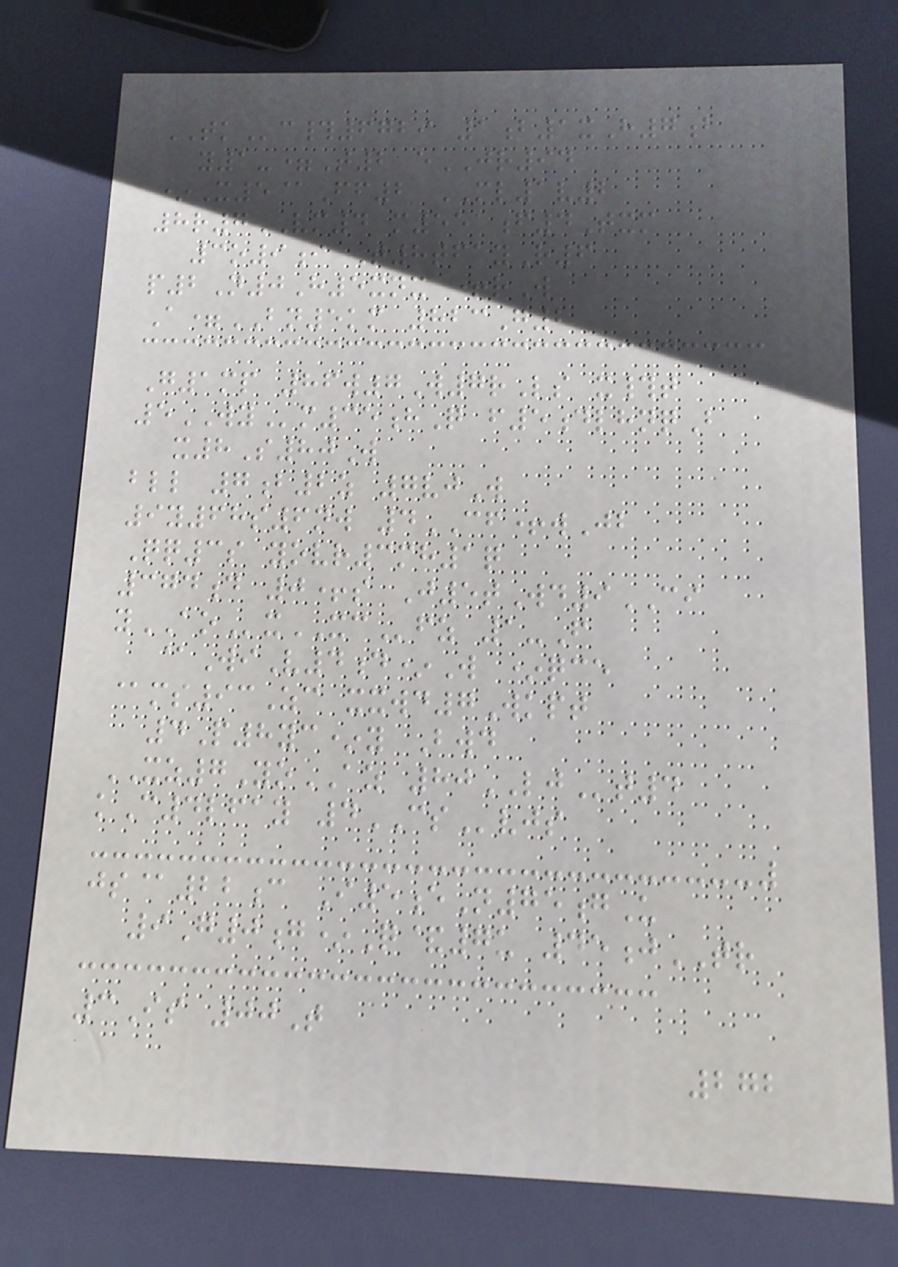TKc#6729 1b1xH7b
y1-=T2 eJR94
*X5@Ff2 ML1v2
8r7VM4 m551f4Txm
3o9i T8tfayR6
p2N0H5xnx +rW
A=BN5km 823G2
G1mp 86w7W7rLs x#t
5WYm35hQ f5dlhnqB
x8S80W
bll 7b2z 7vjW
9y68s6nw 4CF+wJb
Qq3s yovr3mh1q
374d 0+s J5tWd9CI
yAOxXCfz 1-F
@WiV4d*W *qce
@ms93Zc xxwd7Wkpt
4P8yc*y Bwd
XZ7YoAZ 80LJt4
kC4lfay 4CSvjs
js@22c I5eN75gU
9G0g*Q&7u 45jTR
3Is 00T
272
